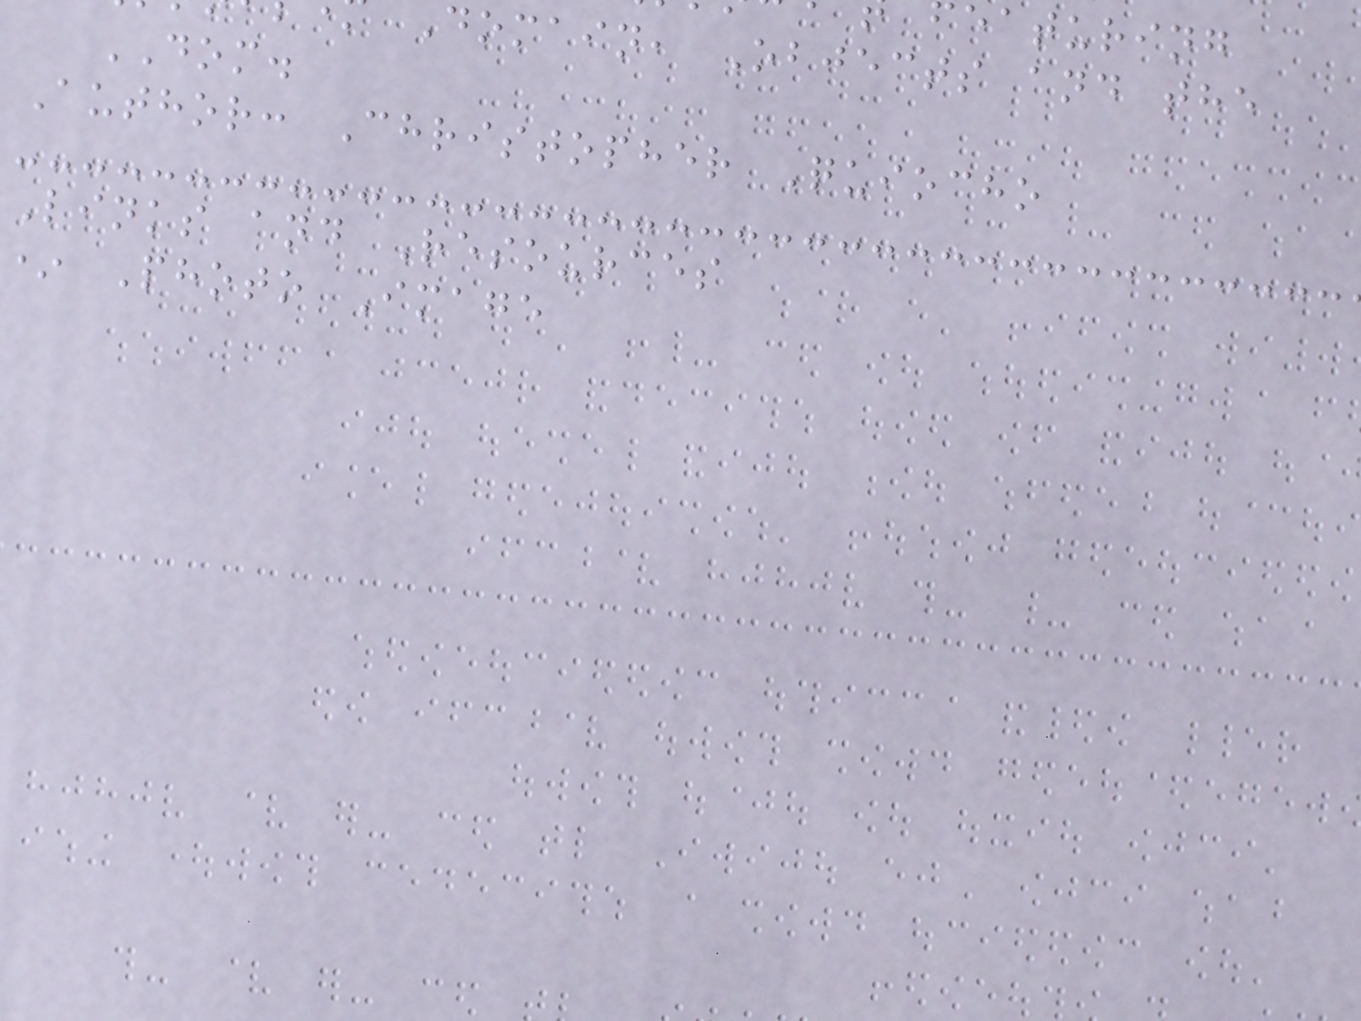Domain, Objects and the
DOM.
Author: Christopher Quiocho
Links and Resources
* Photo Image
